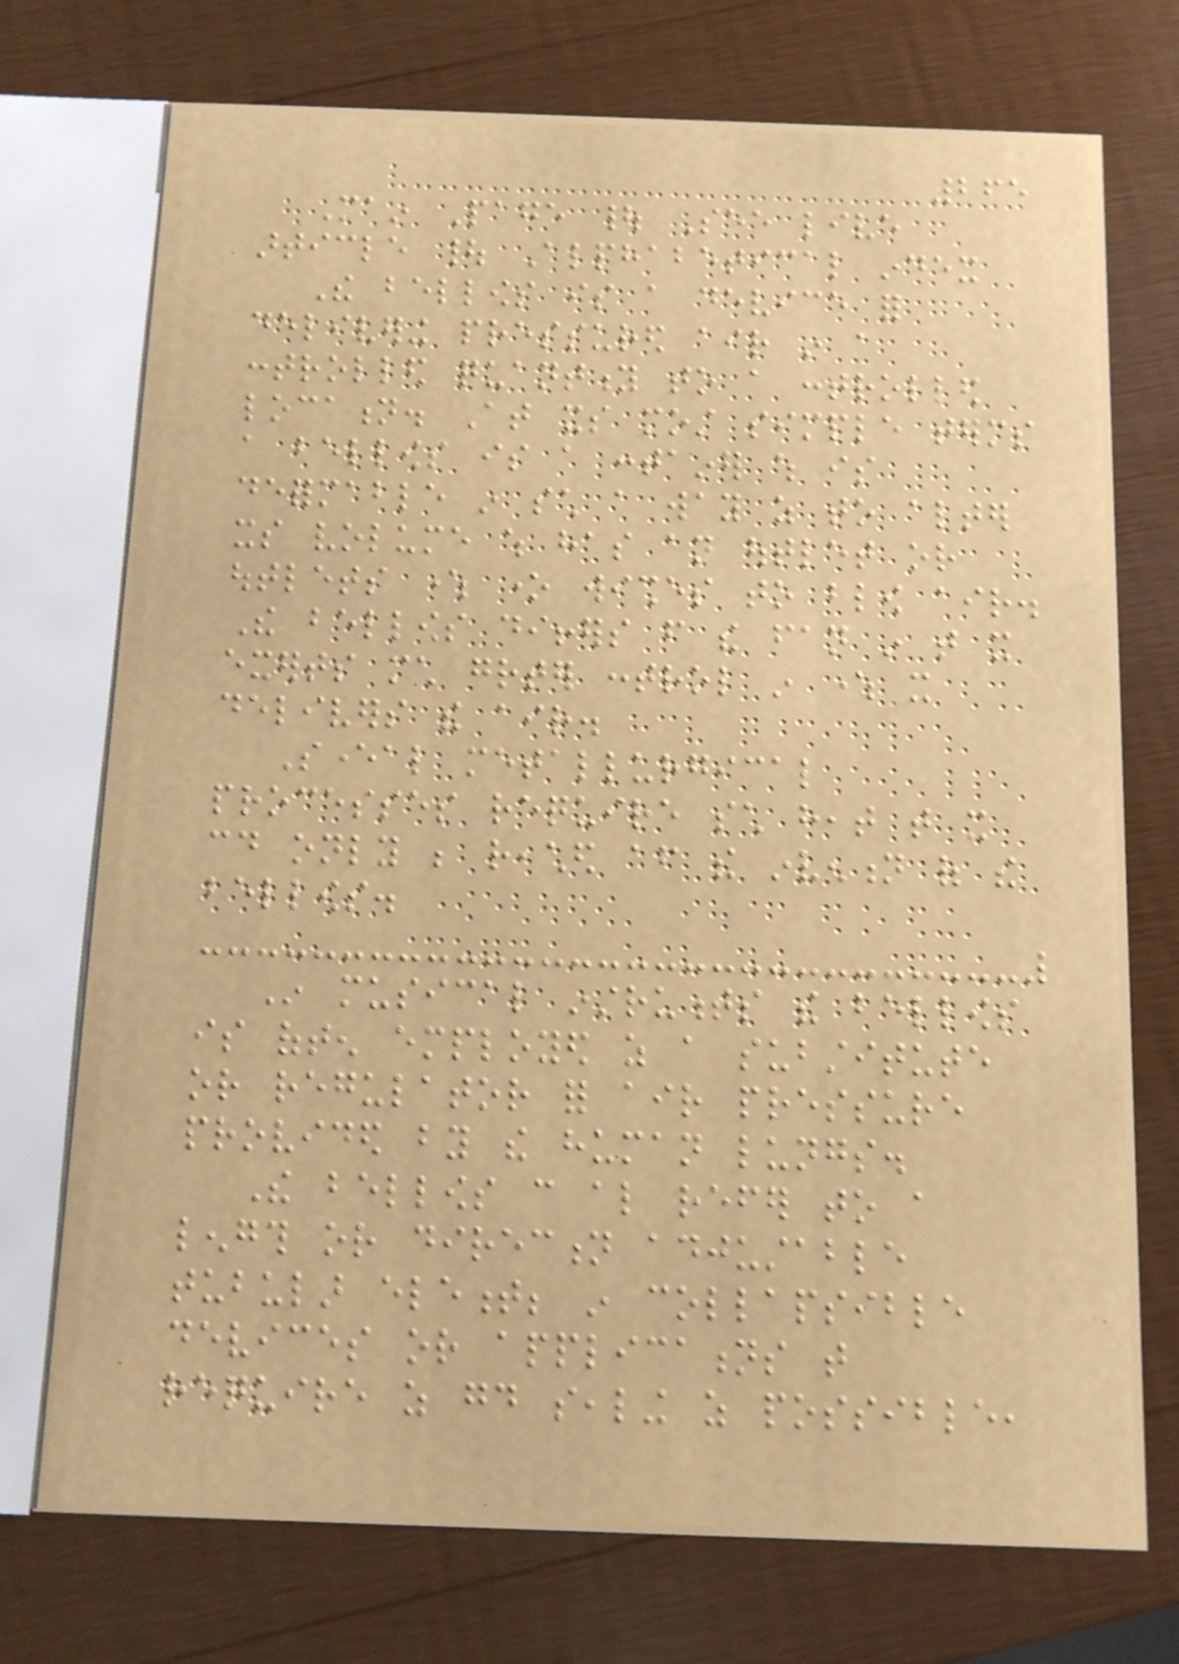265
Main Page | See live
article | Alphabetical index
The bellows is a device for
delivering pressured air in a
controlled quantity to a controlled
location. At its most simple terms
a bellows is a container which is
deformable in such a way as to alter
its volume which has an outlet or
outlets where one wishes to blow air.
The bellows differs from the fan in that it
exerts much greater control in where it
delivers the air.
Several metallurgical
processes require such heat that it
could only be reached after the invention of the
bellows.
In musical instruments the bellows
is often employed as a substitute
or regulator for air pressure
provided by the human lungs.
The bellows can also refer to a
length or direction adjustable
tubular element; in collapsible
devices or applications that
require as good sealing as possible,
